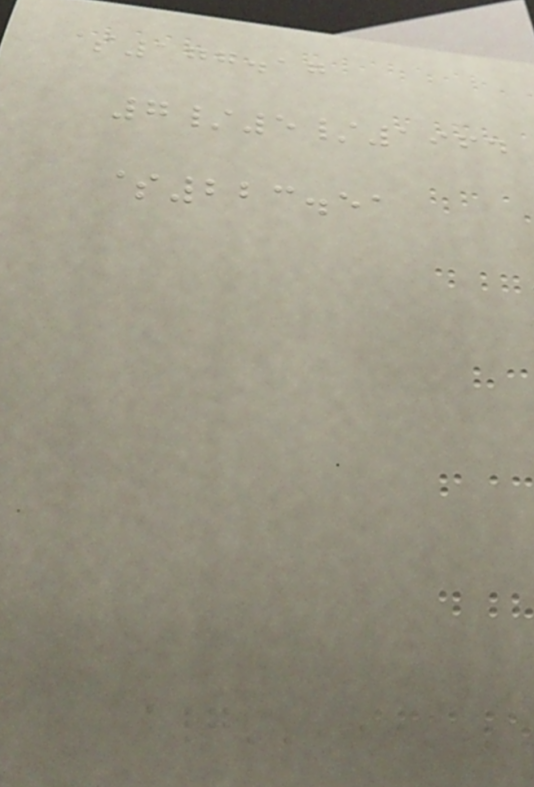$177.17
7/5/1964
$223.51
